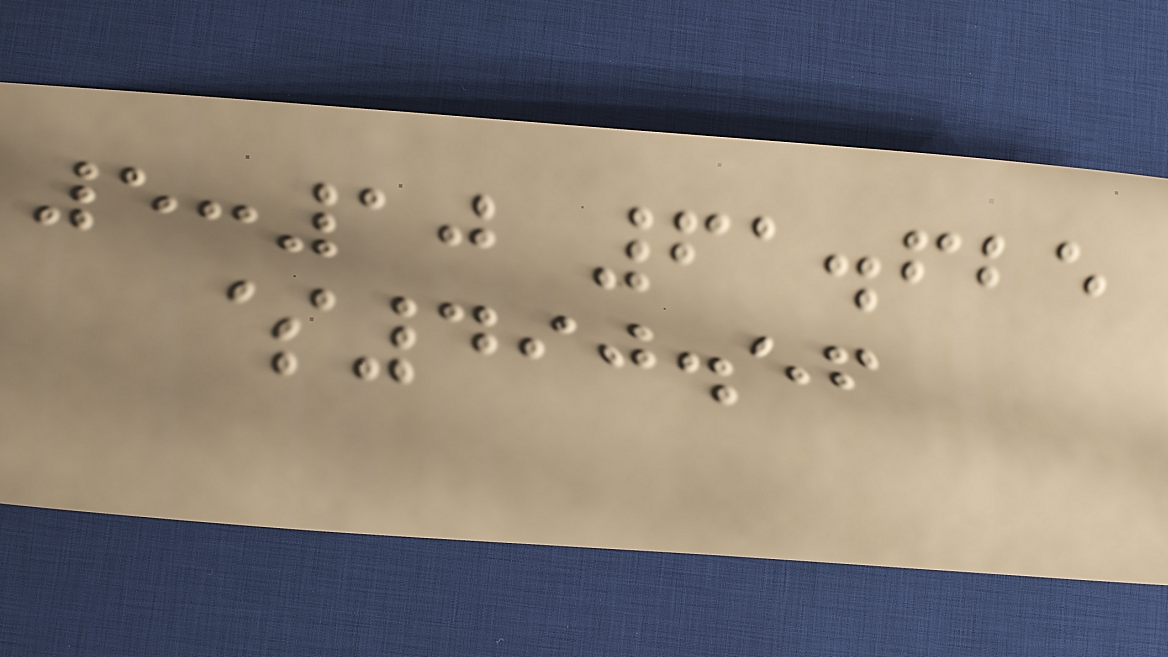5:10 61.625
$490.56
